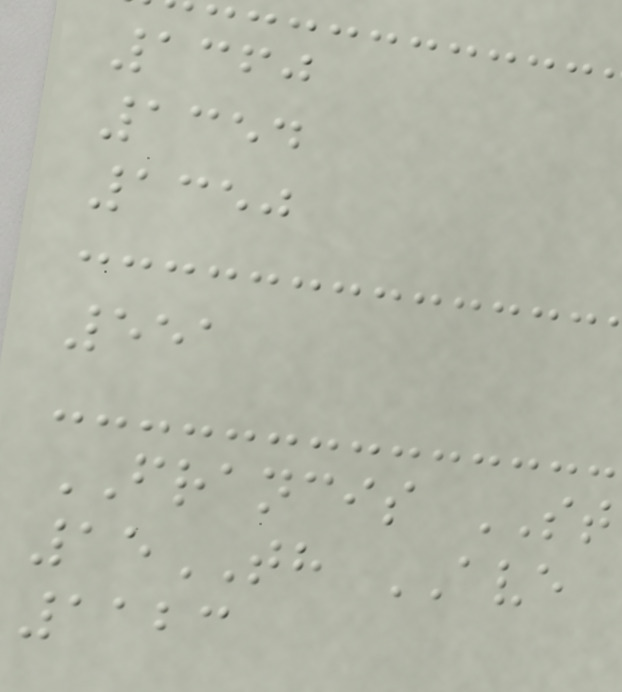1360
1354
1350
551
FRANCIS ST
15TH AVE
1123
